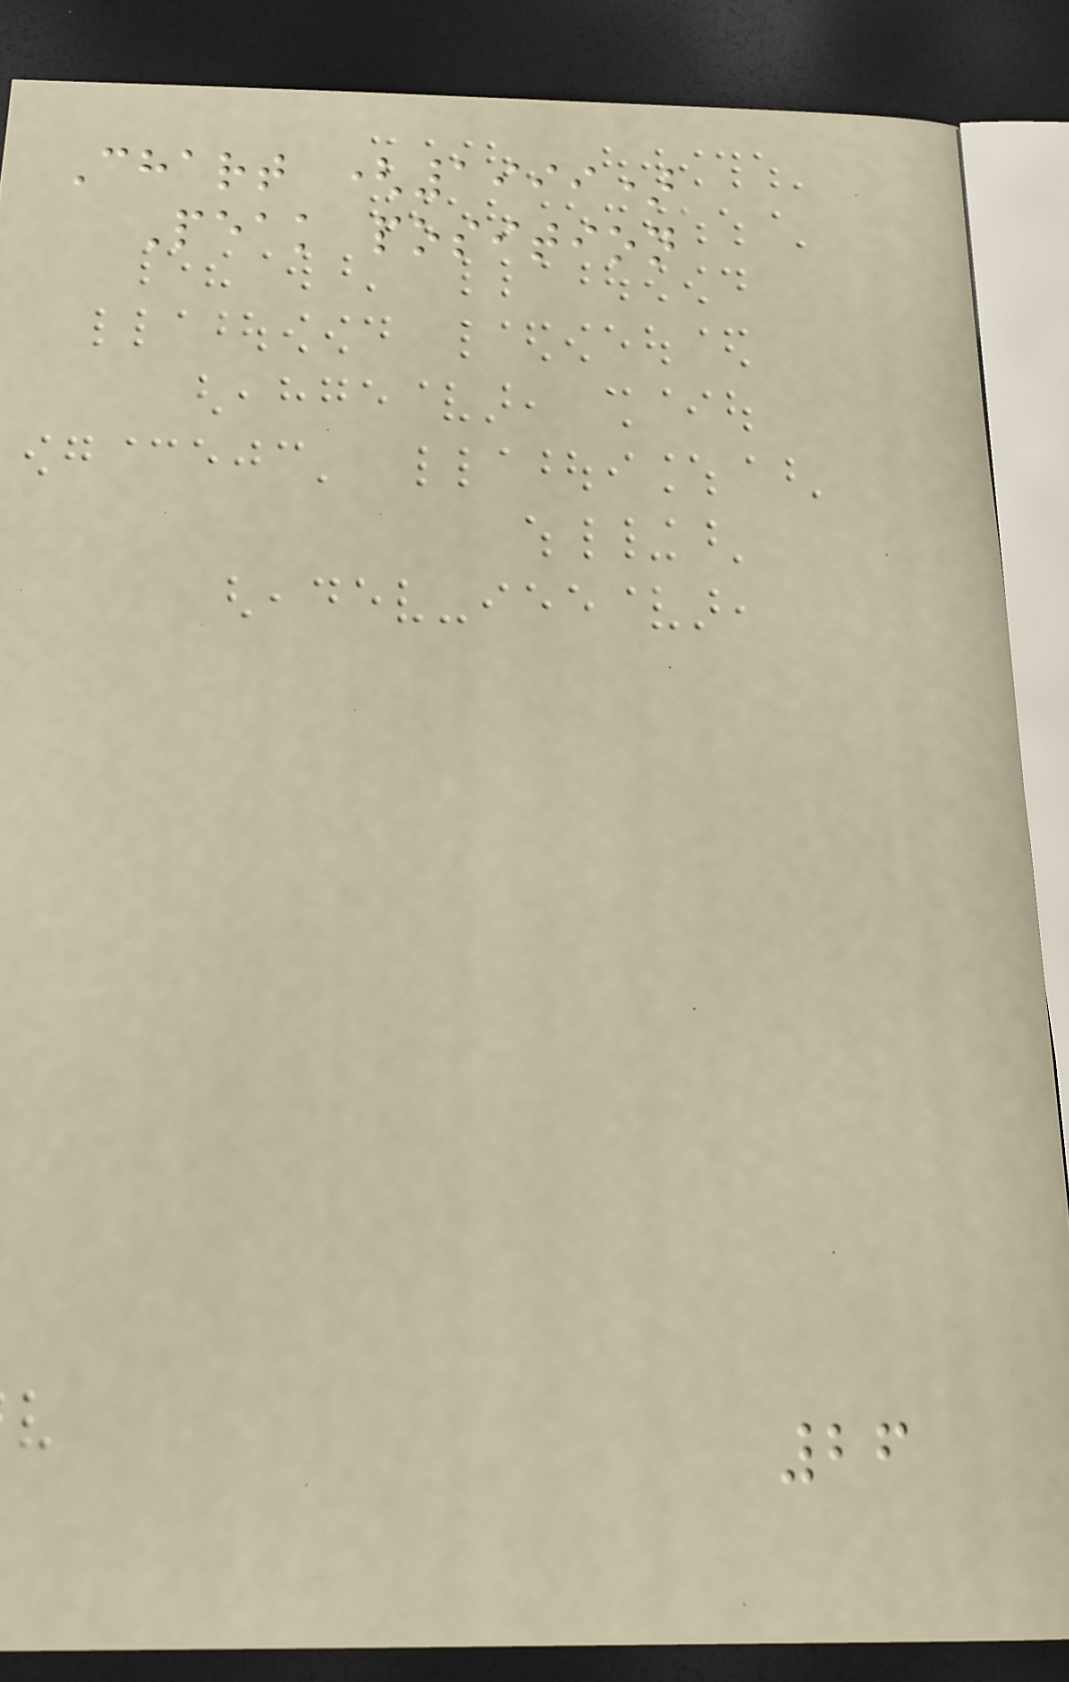Chart (1999)
Peak position
26
